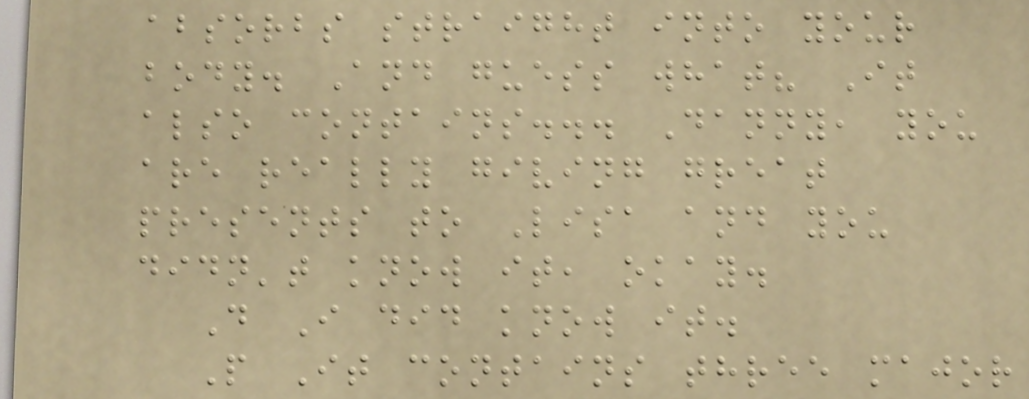absorbs straight into your
body. And guess what? It
also contains... Danny, you
are really giving great
presents to Lisa and you
didn't know it, okay.
D I did know it.
P It contains three major
